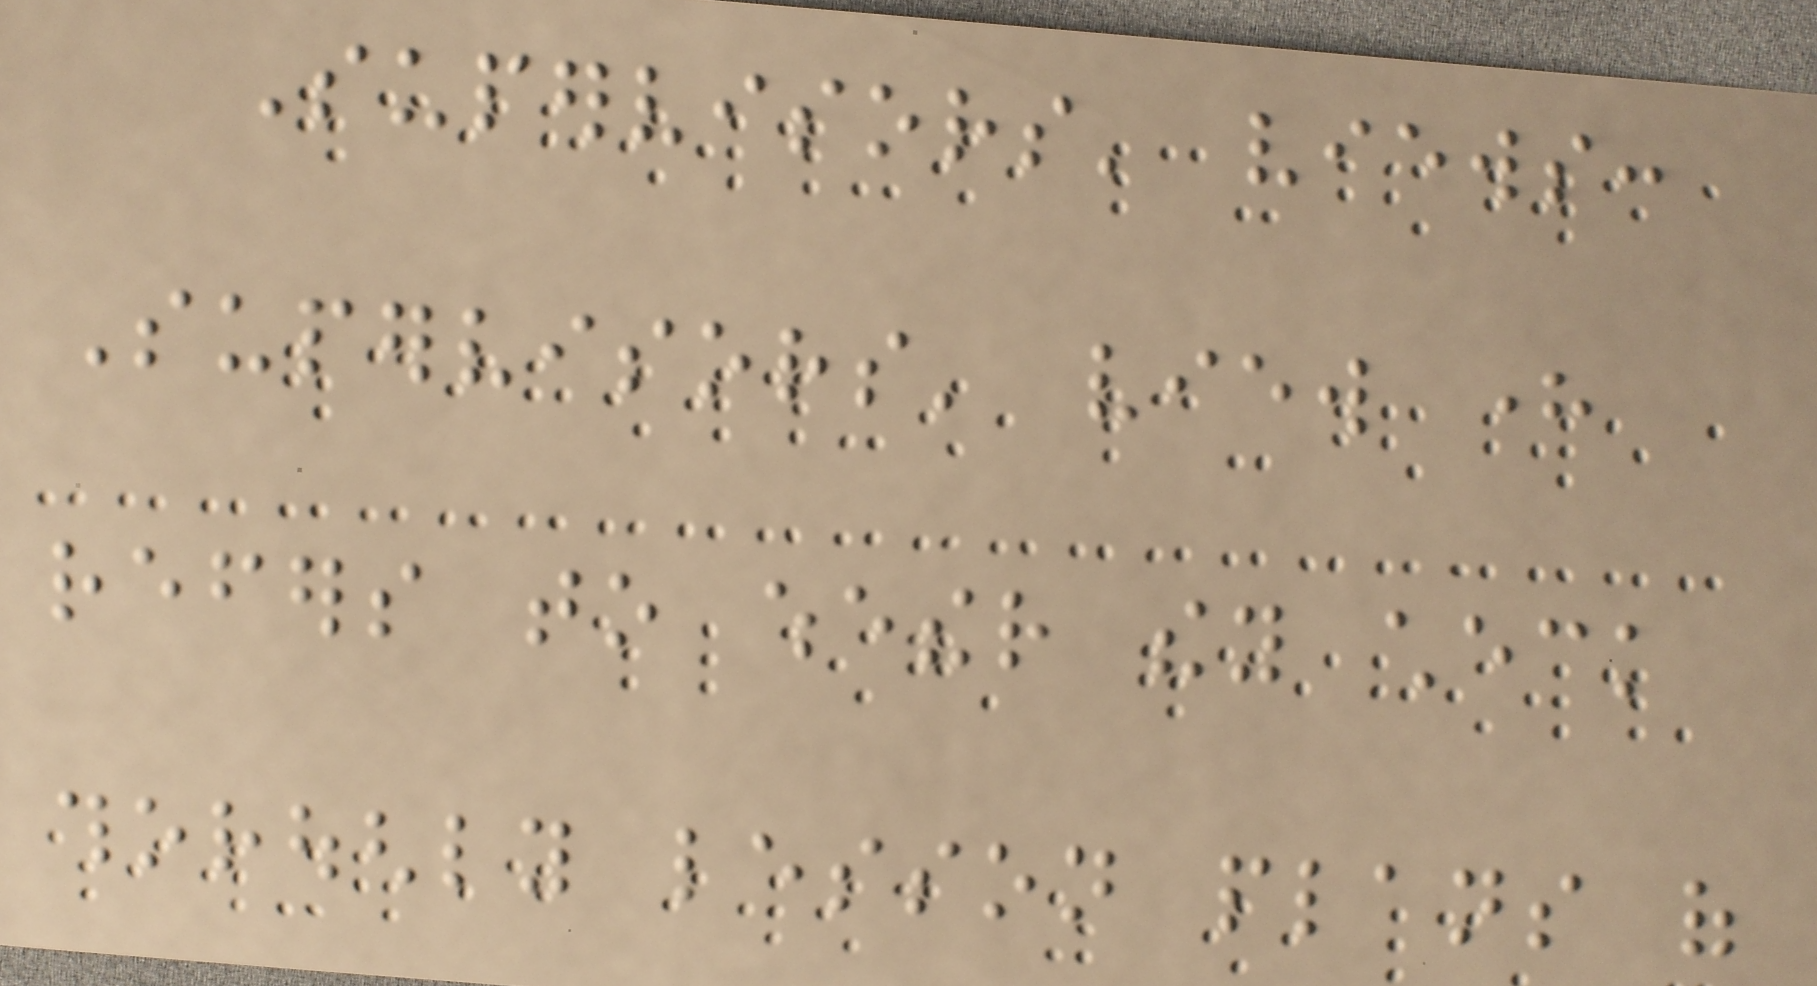Supervisors' views:
Supervisors' view here
refers to whether they check
thoroughly lesson plans of
